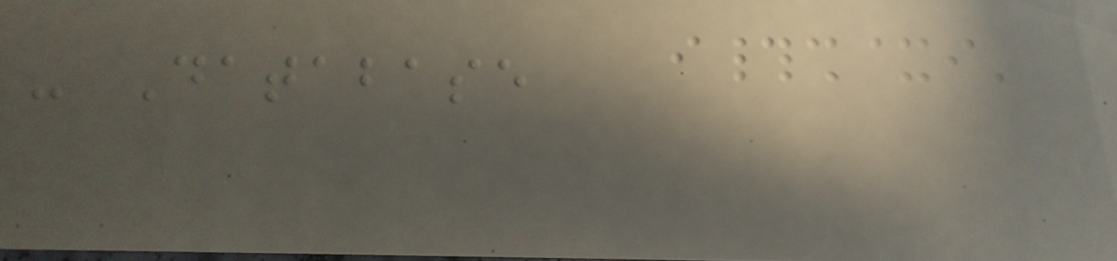- Database
